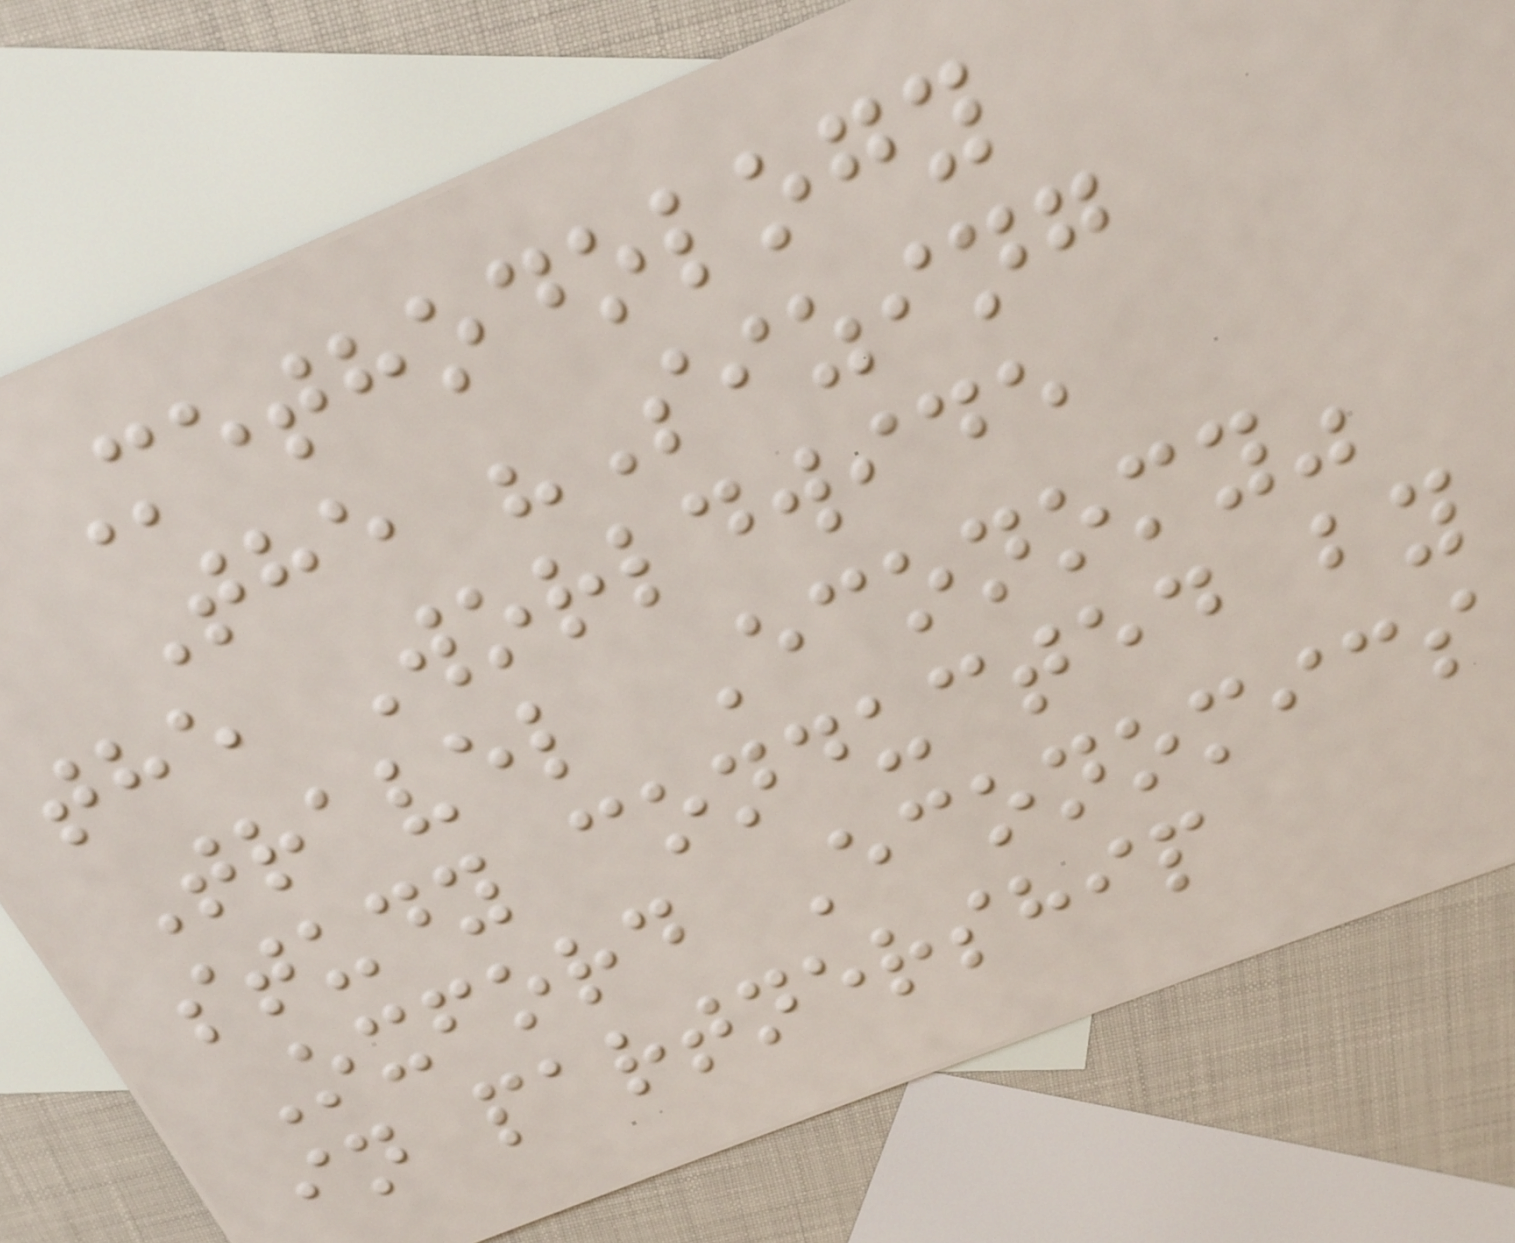Methodology
The "Sizing
the Worldwide
Travel Economy"
study conducted by
Oxford Economics
in partnership
